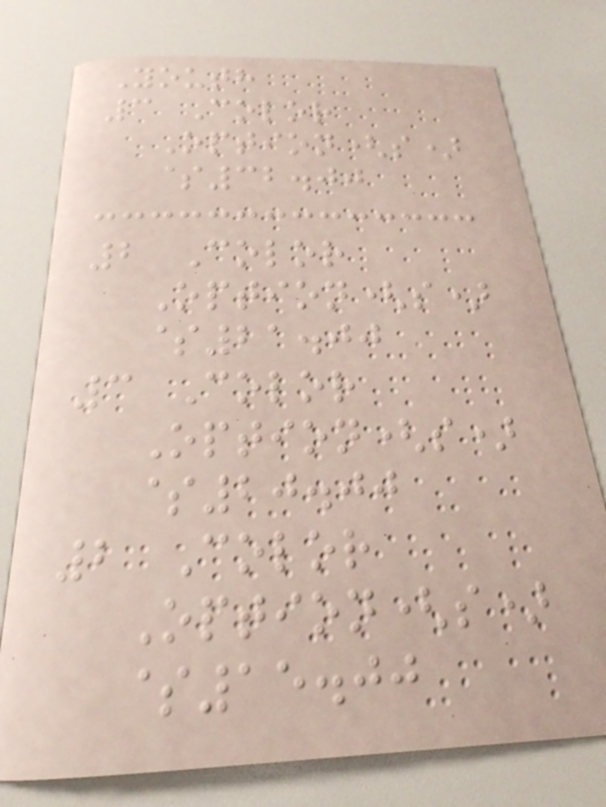Youth
3 Color
Option(s)
$32.00
2 Color
Option(s)
$21.00
3 Color
Option(s)
$20.00
2 Color
Option(s)
$15.00
